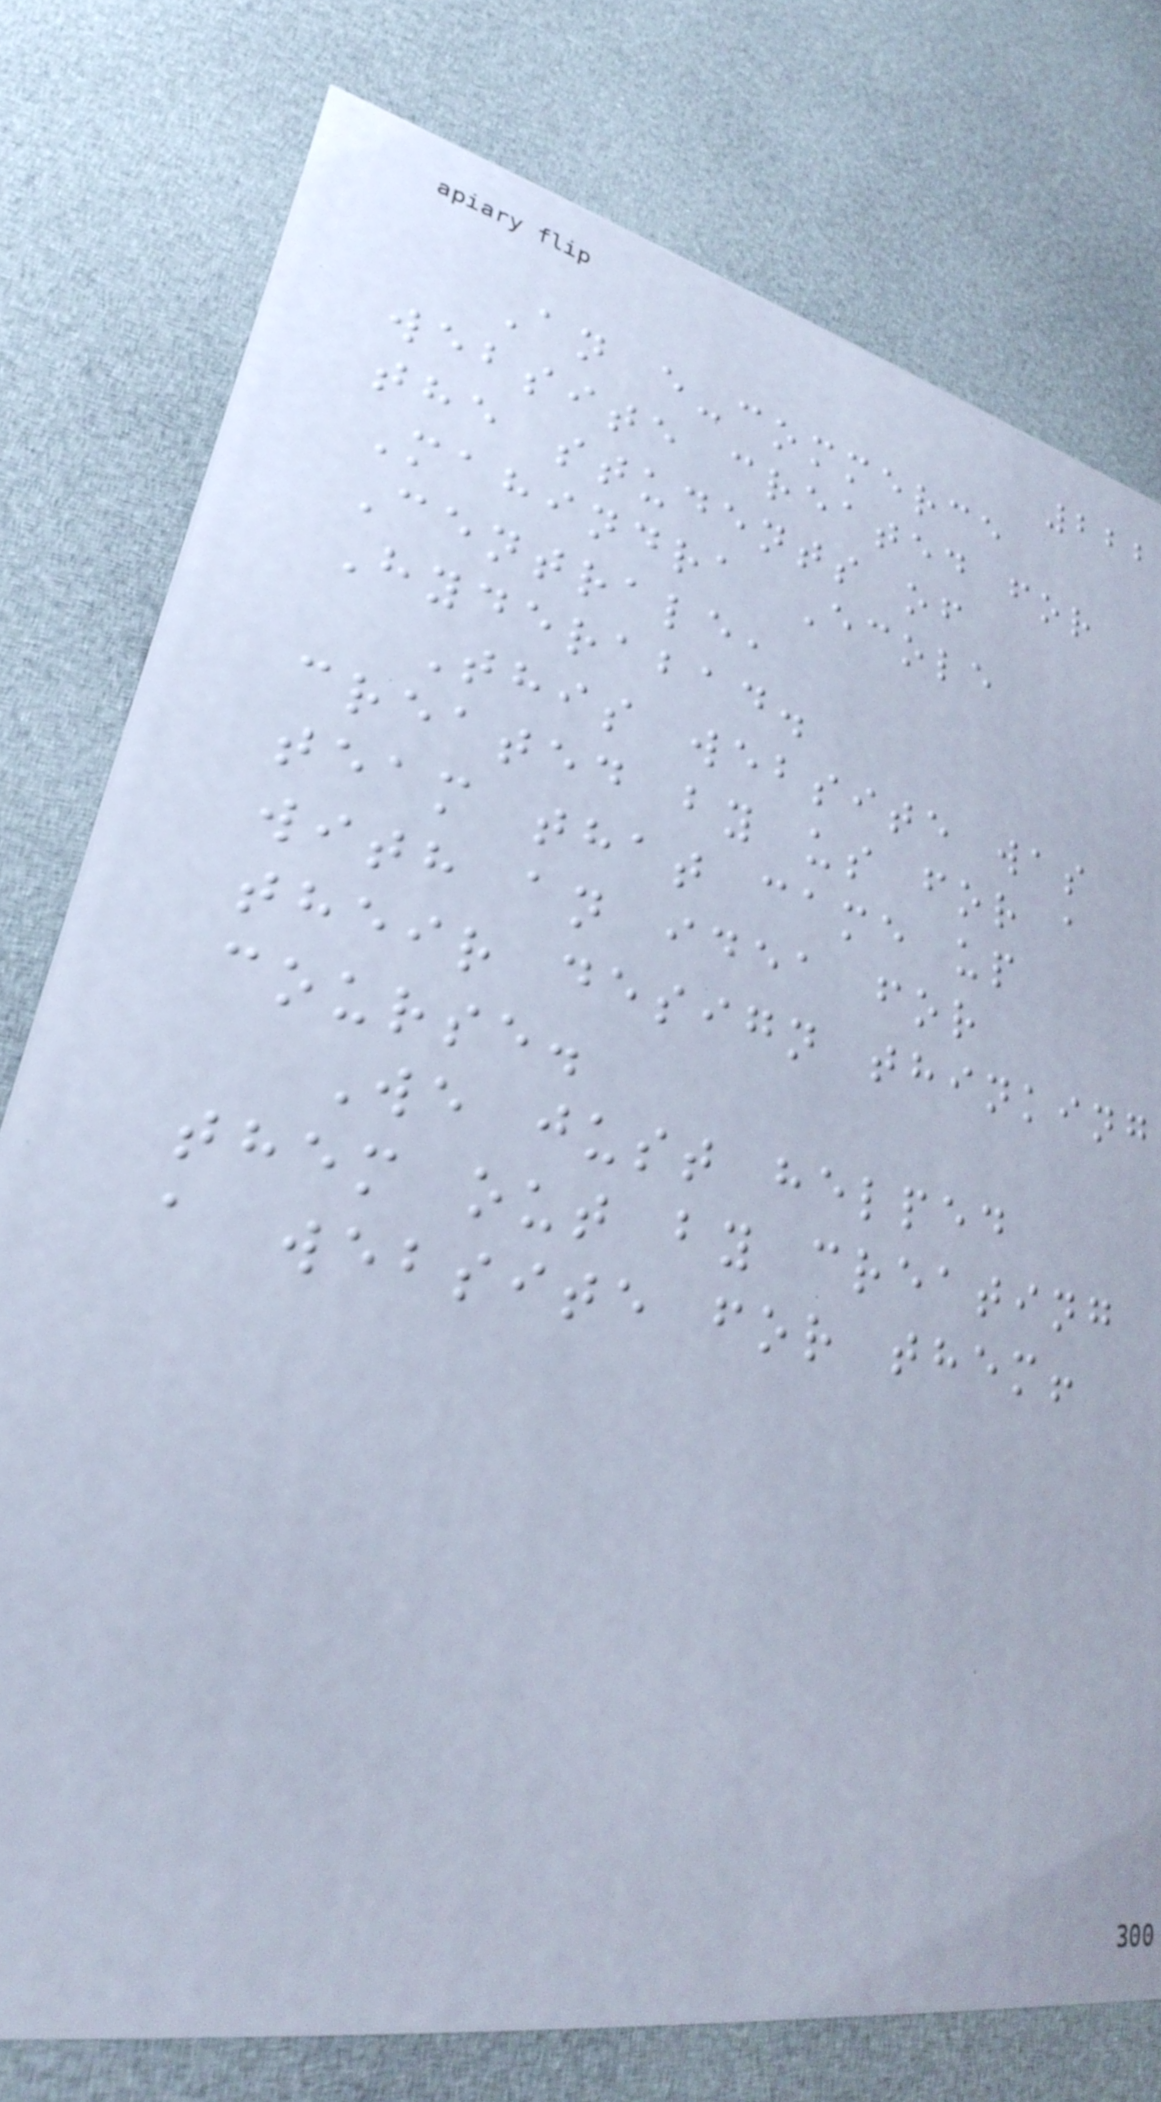222
An e-commerce
website created for
the students of
Mahindra Ecole
Centrale,
Hyderabad.
This website was
created by us for a
team that came up
with an idea for
their design thinking
course.
We just helped
them out by creating
a website for them!
